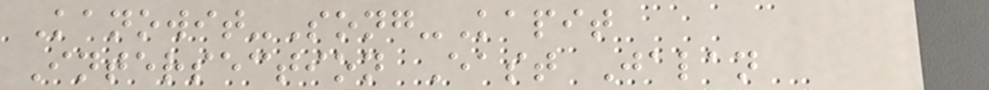Kanowit-Song-Kapit
Intersection East Jalan
